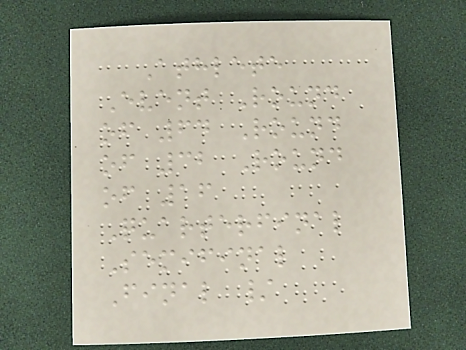Athlete
Event Round
of 64 Round
of 32 Round
of 16
Quarterfinal
Semifinal
Final /
